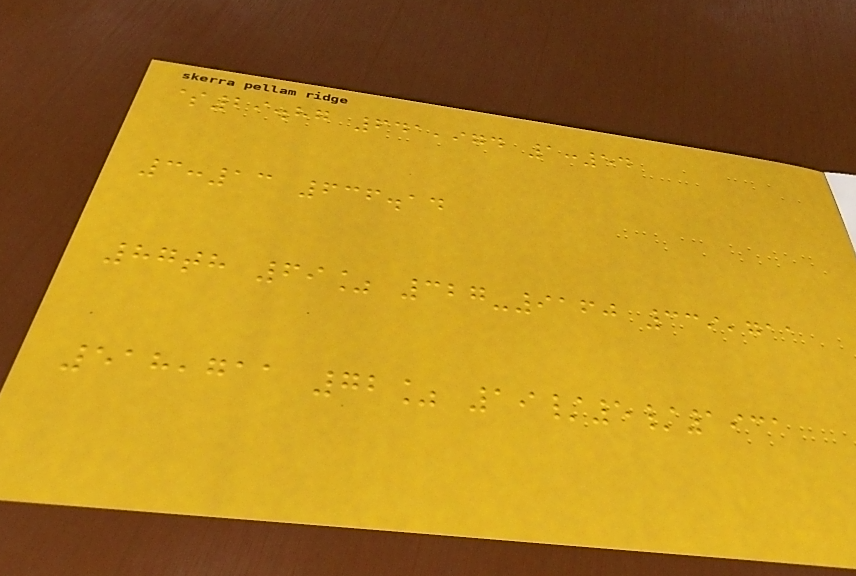$29.87 641,974 1:54
3:13 636.14
87th 69% 327-9160 339,711
518,711 72% 19/5/1931
